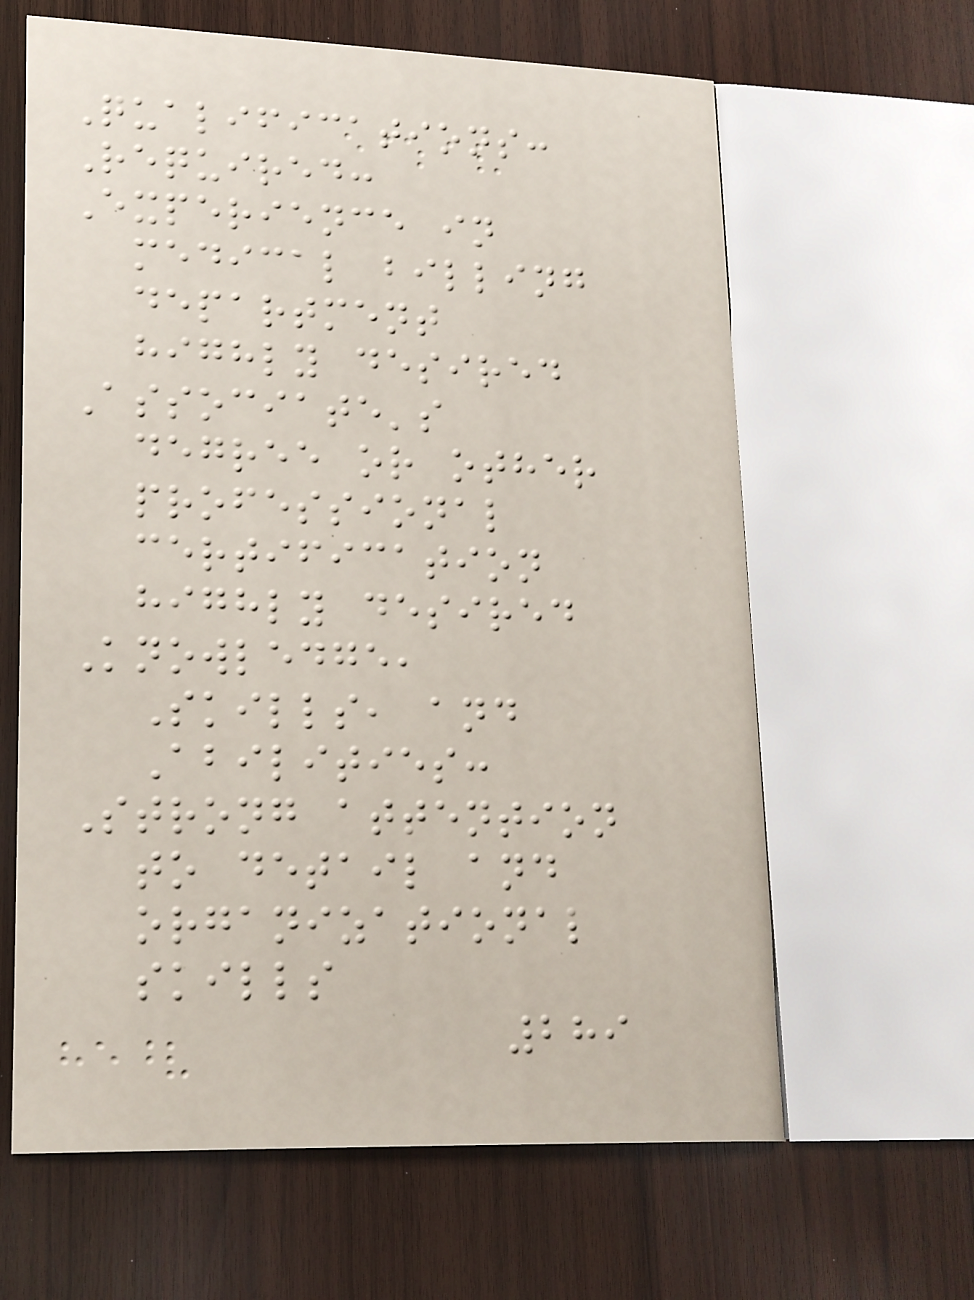Qualifications:
Required:
Experience in
medical billing
department
highly desired
Associate's
degree or other
professional
certification
highly desired
Knowledge,
Skills, and
Abilities:
Strong attention
to detail and
organizational
skills
289
